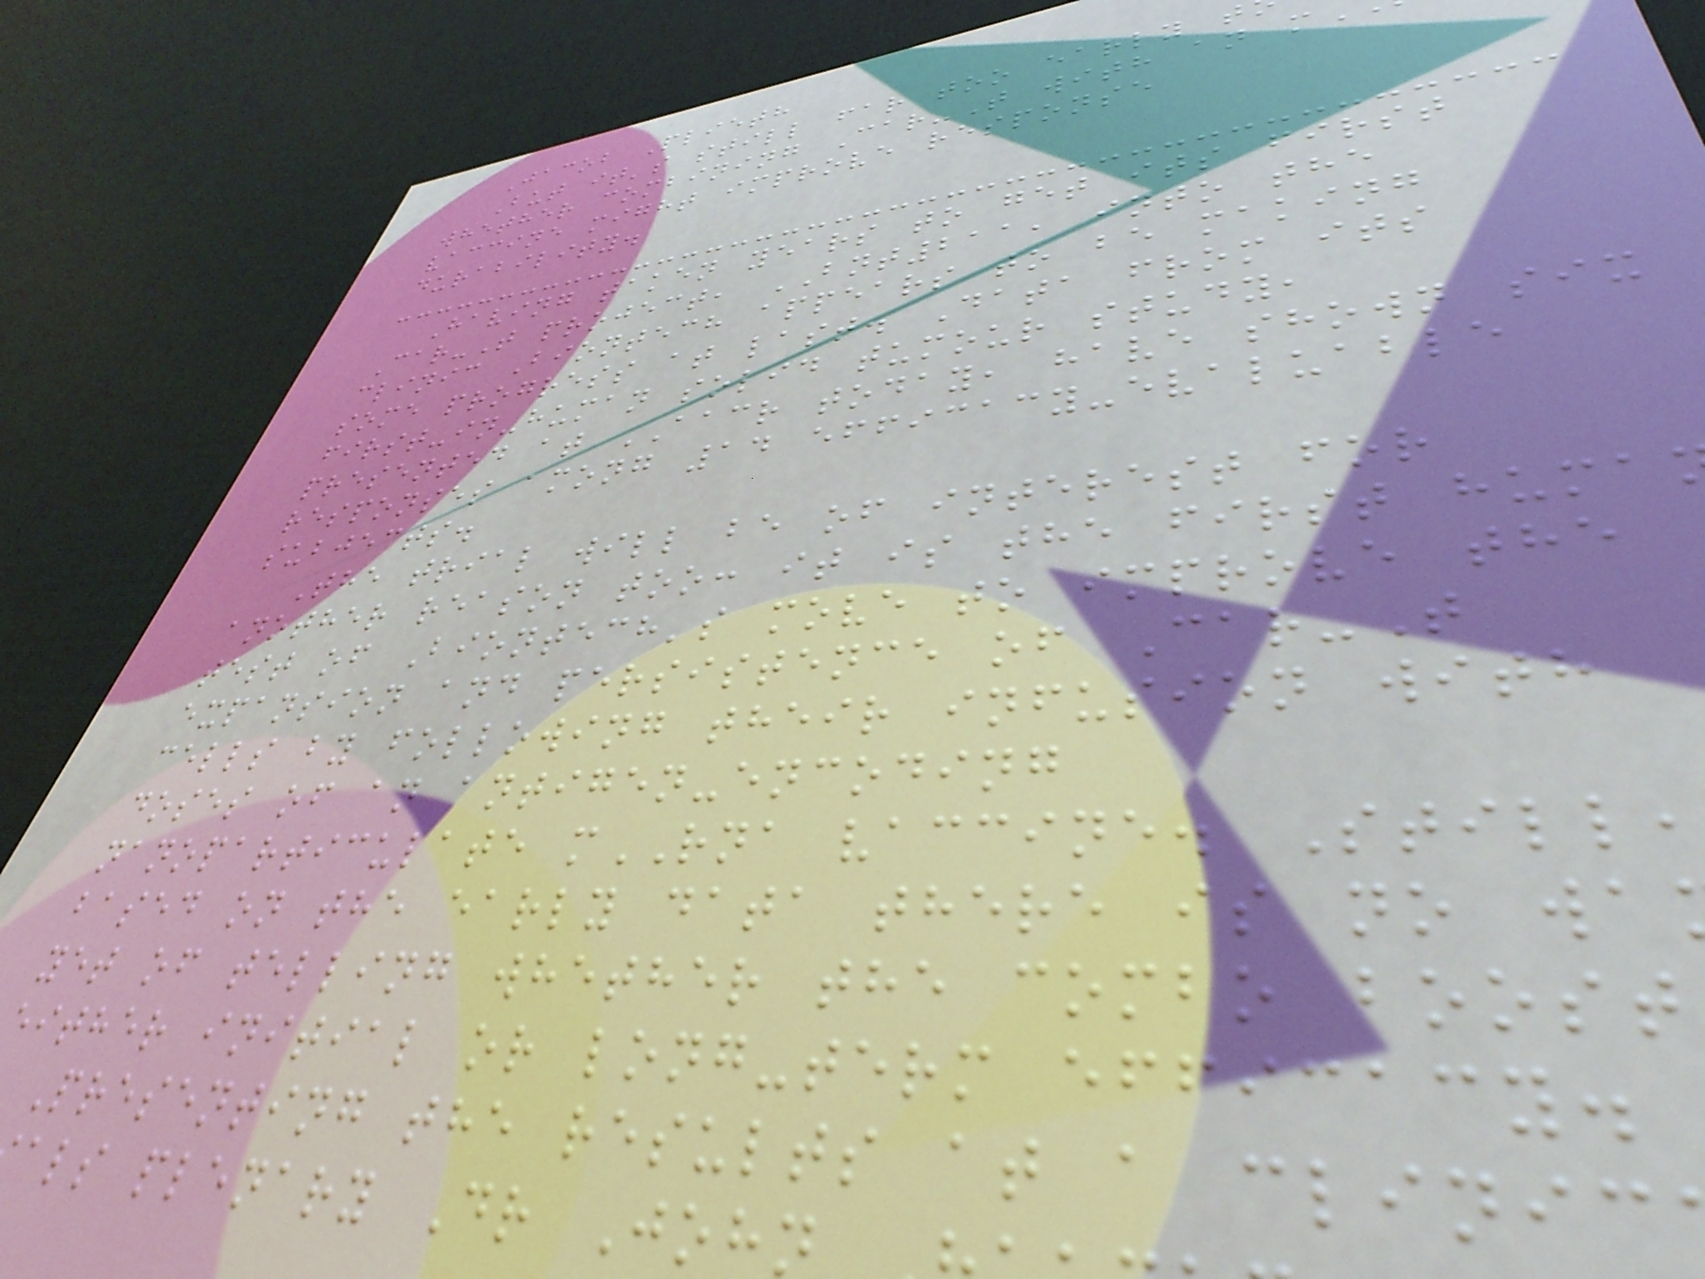Jacob Plieth
But it's still far too early t
whether combining Car-T with an m
vaccine might improve response
durability.
Having taken years to get its first
Car-T project, BNT211, into the
clinic Biontech appears to be making
some progress at last. Data from its
first-in-human solid tumour study,
presented at AACR today, have shown six
responses among 14 efficacy-evaluable
subjects.
The trial will be of interest for
another reason too: it is the first huma
test of Biontech's move to improve the
expansion and persistence of Car-T
cells by following their infusion with
doses of an antigen-encoding
nanoparticulate mRNA vaccine. Still
based on the early data there is no wa
yet of telling whether the combo boost
either initial or long-term efficacy.
Presenting the results at a clinic
als plenary Dr Joh
